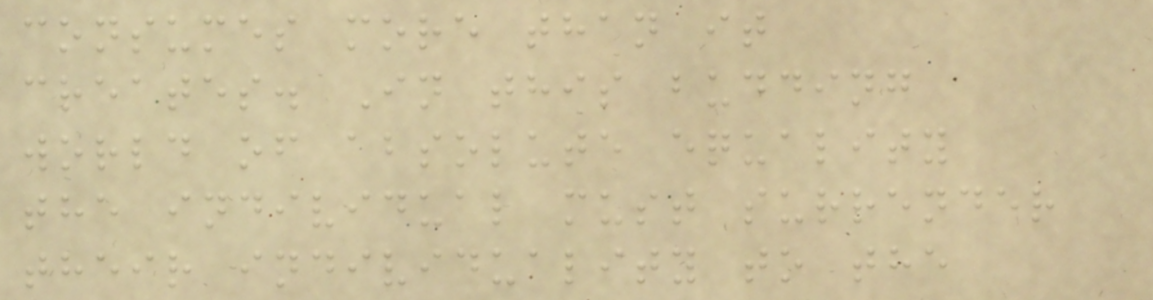consumes more than it
creates. In this budding
world of absolute equality
the individual must surrender
their individuality to the
